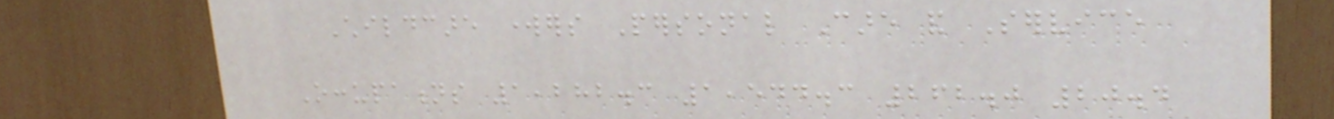Childcare workers Personal Care and Service
Occupations 1,282.3 1,544.3 262.0 20.4
